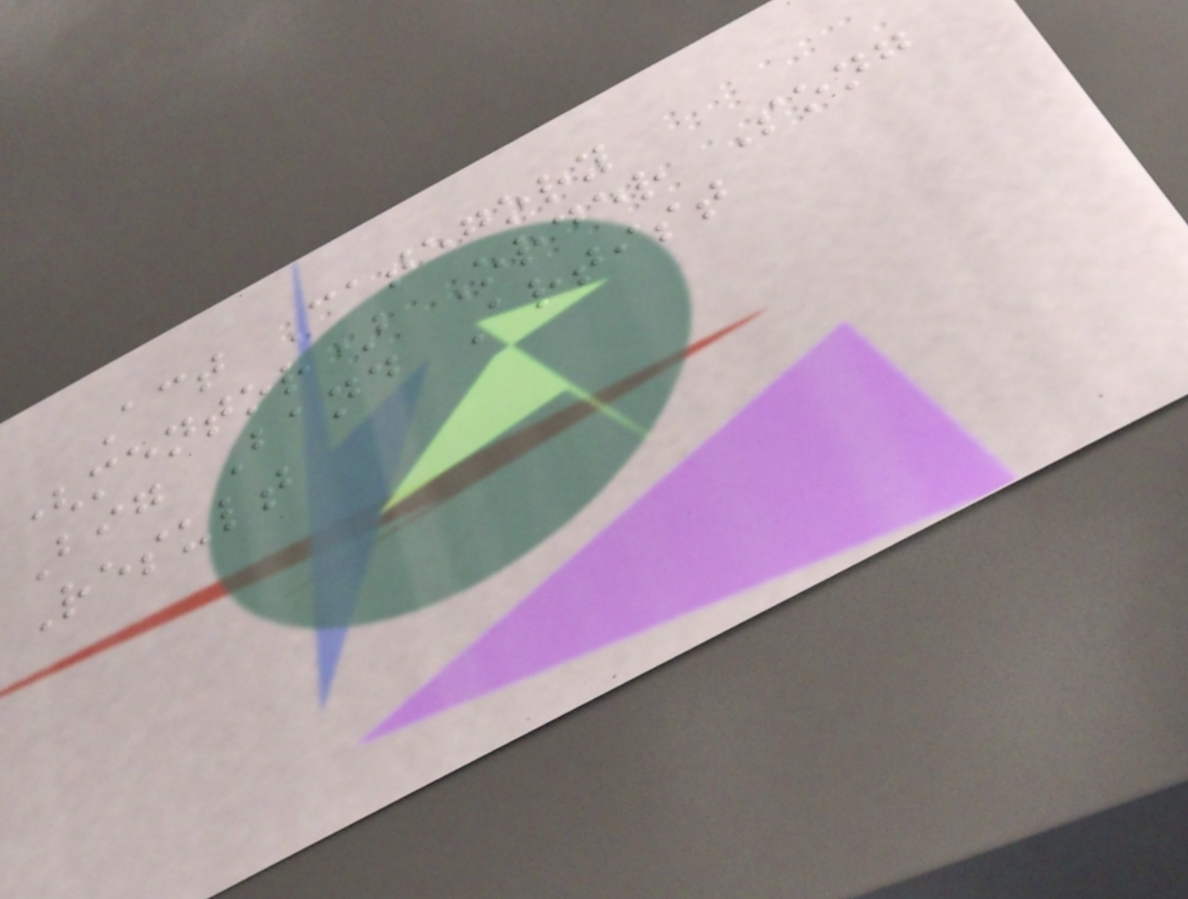Act Category
(mentor) Order Song
Big Band Artist
Result
